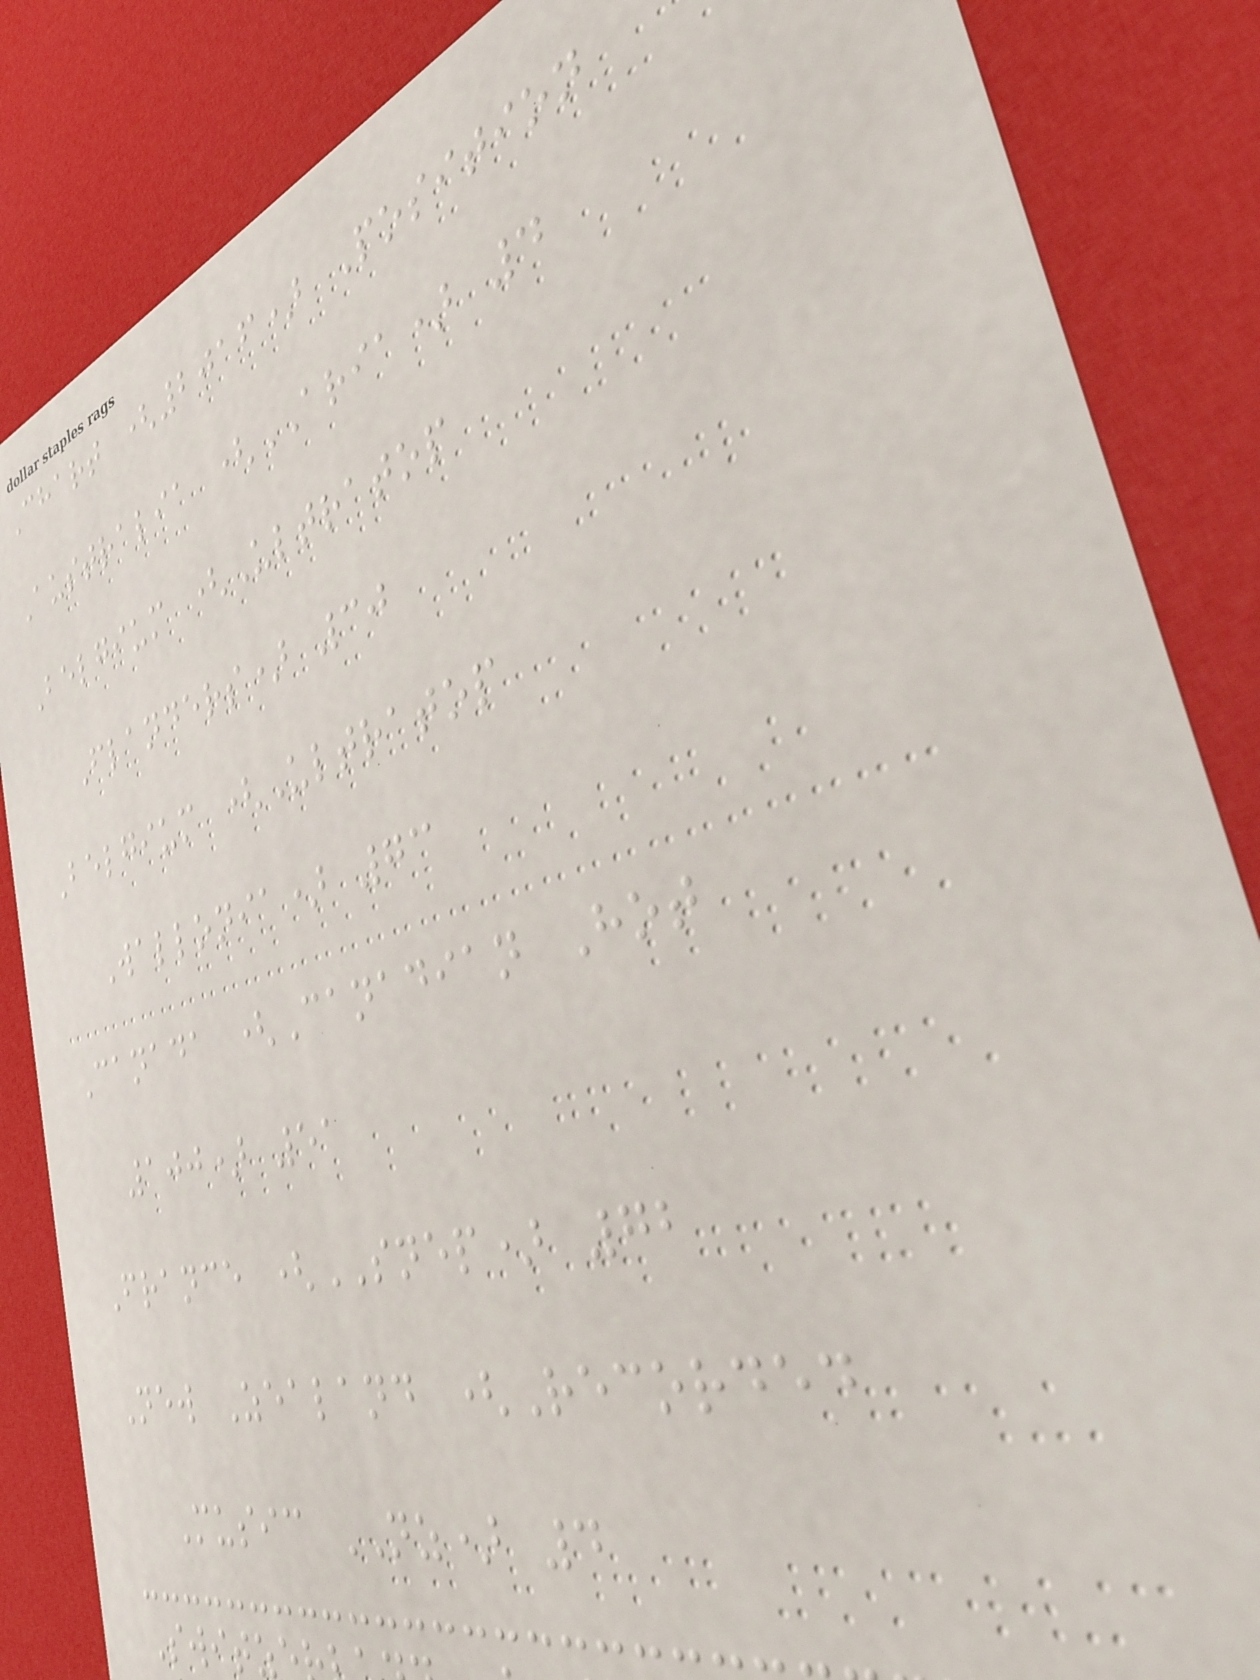Chart (2016) Position
Australia (ARIA) 4
Belgium (Ultratop
Flanders) 30
Belgium (Ultratop
Wallonia) 73
Canada (Canadian Hot
100) 51
France (SNEP) 72
New Zealand (Recorded
Music NZ) 4
